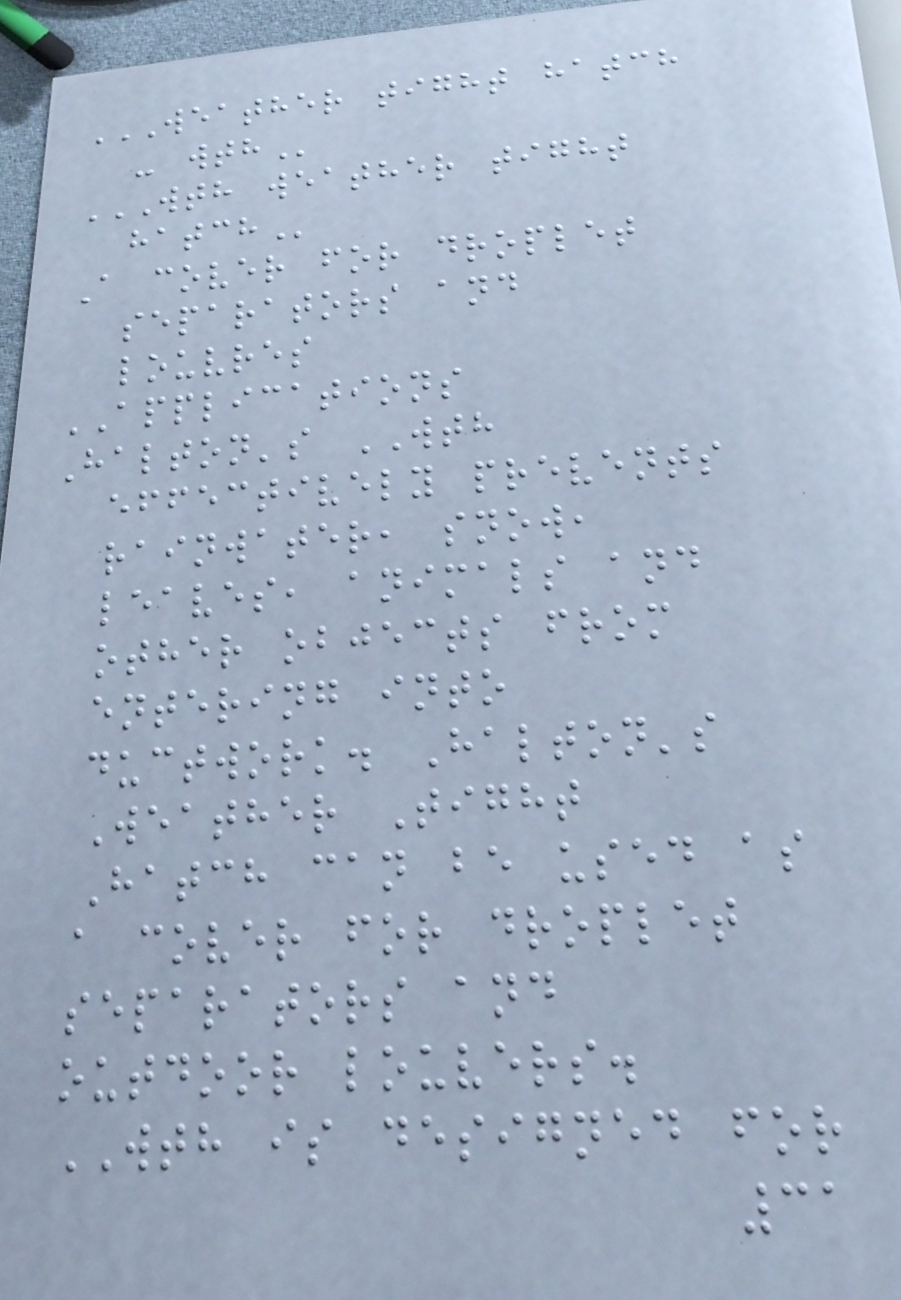WEATHER TIGHT HATCH
- WTH
WTH WEATHER TIGHT
HATCH
A cover for droplet
separators and
louvres
APPLICATIONS
Halton's WTH
effectively prevents
rainwater, snow,
leaves, animals and
other objects from
entering into
ductwork. Halton's
Weather Tight
Hatch can be used as
a cover for droplet
separators and
outdoor louvers.
WTH is designed for
31
